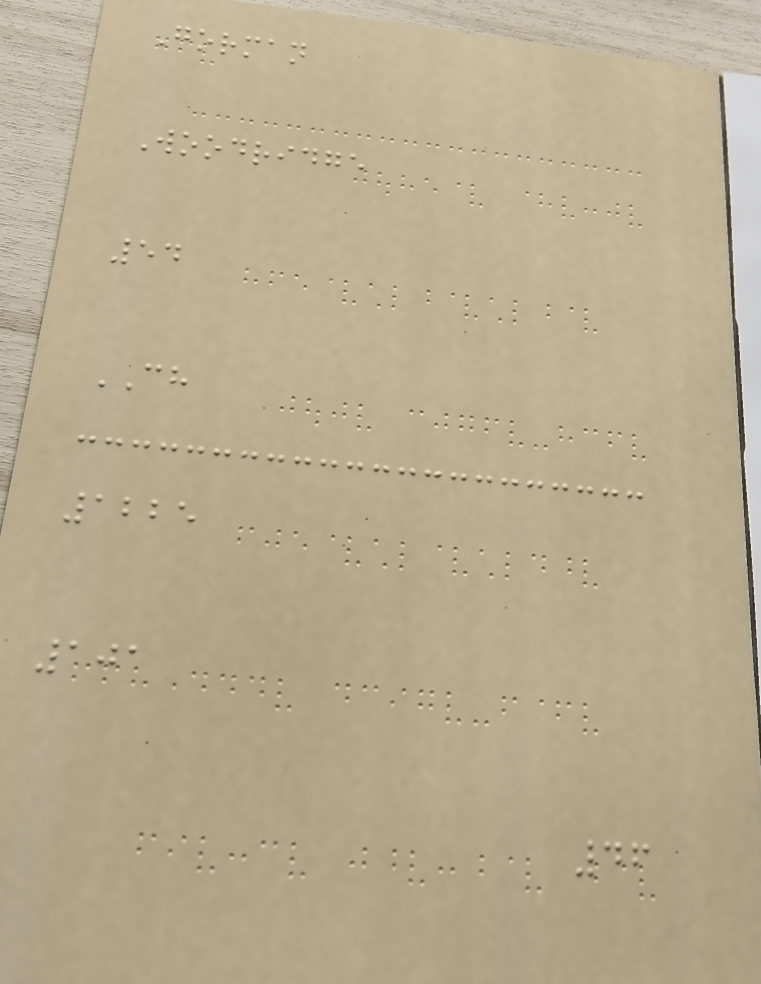Gorman
Woodridge
54
CH
1225
101
46
